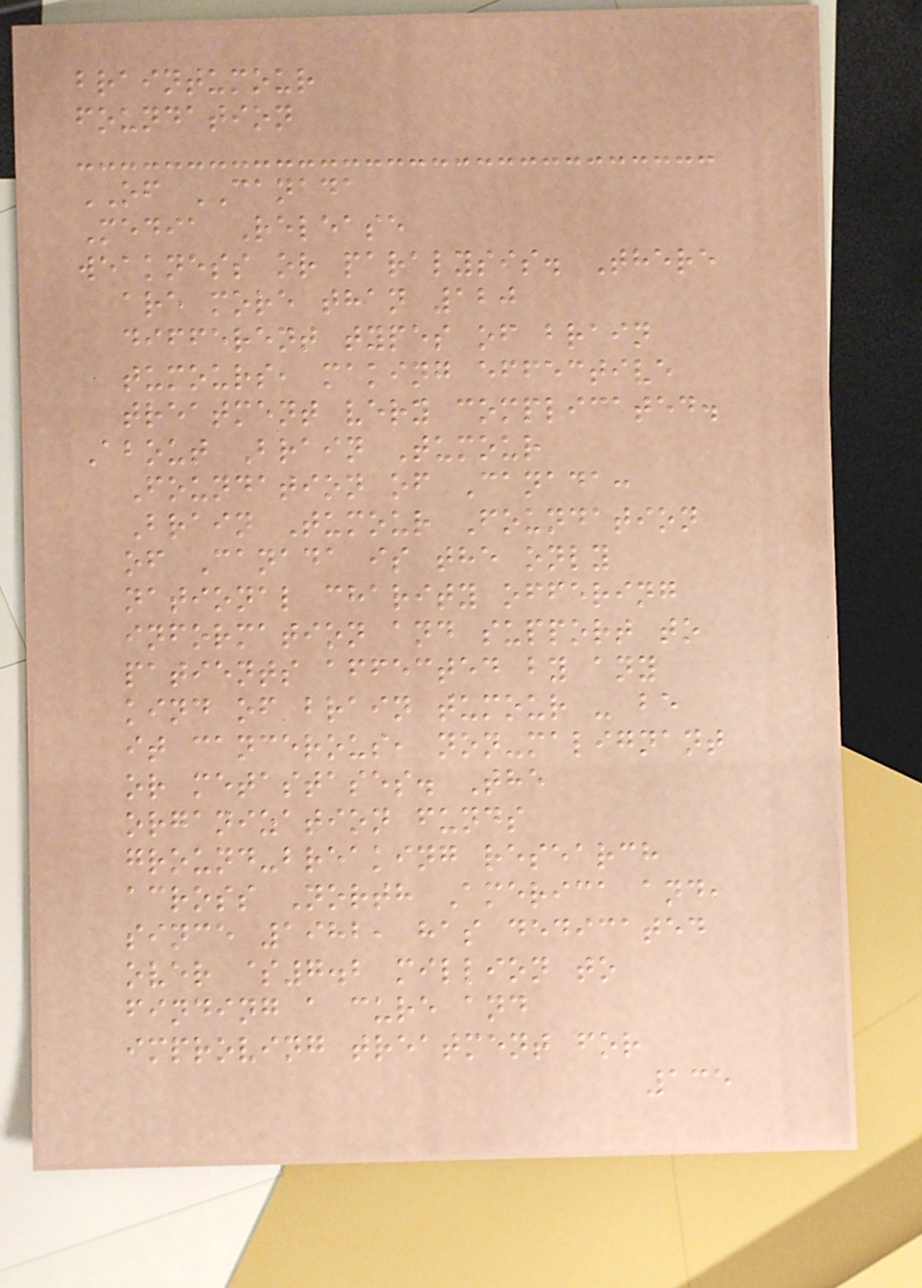braintumour
foundation
OF CANADA
Media Release
weakness or paralysis. There
are more than 120
different types of brain
tumours, making effective
treatment very complicated.
About Brain Tumour
Foundation of Canada:
Brain Tumour Foundation
of Canada is the only
national charity offering
information and support to
patients affected by any
kind of brain tumour - be
it cancerous, non-malignant
or metastases. The
organization funds
ground-breaking research
across North America and,
since 1982, has dedicated
over $7.2 million to
finding a cure and
improving treatment for
135
